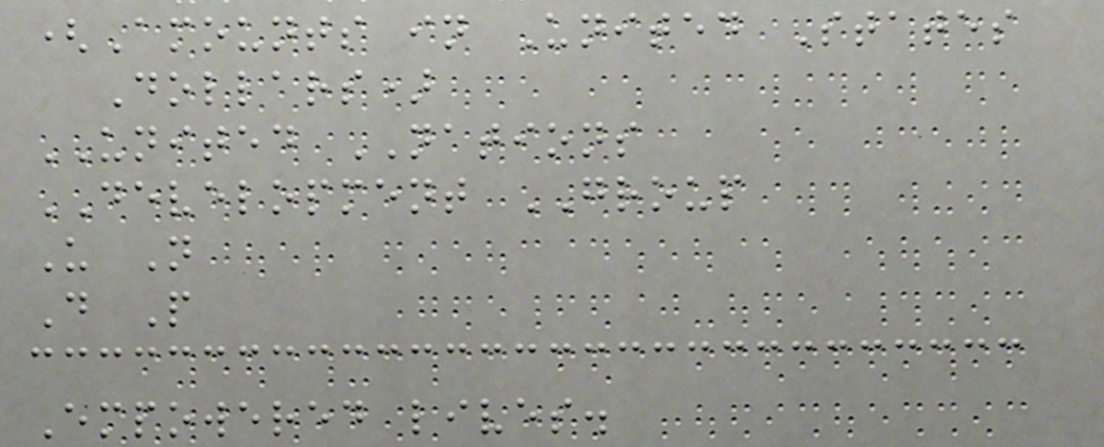(Amounts in United States
Dollars)
UNITED NATIONS
DEVELOPMENT GROUP
U N
D P
Empowered lives.
